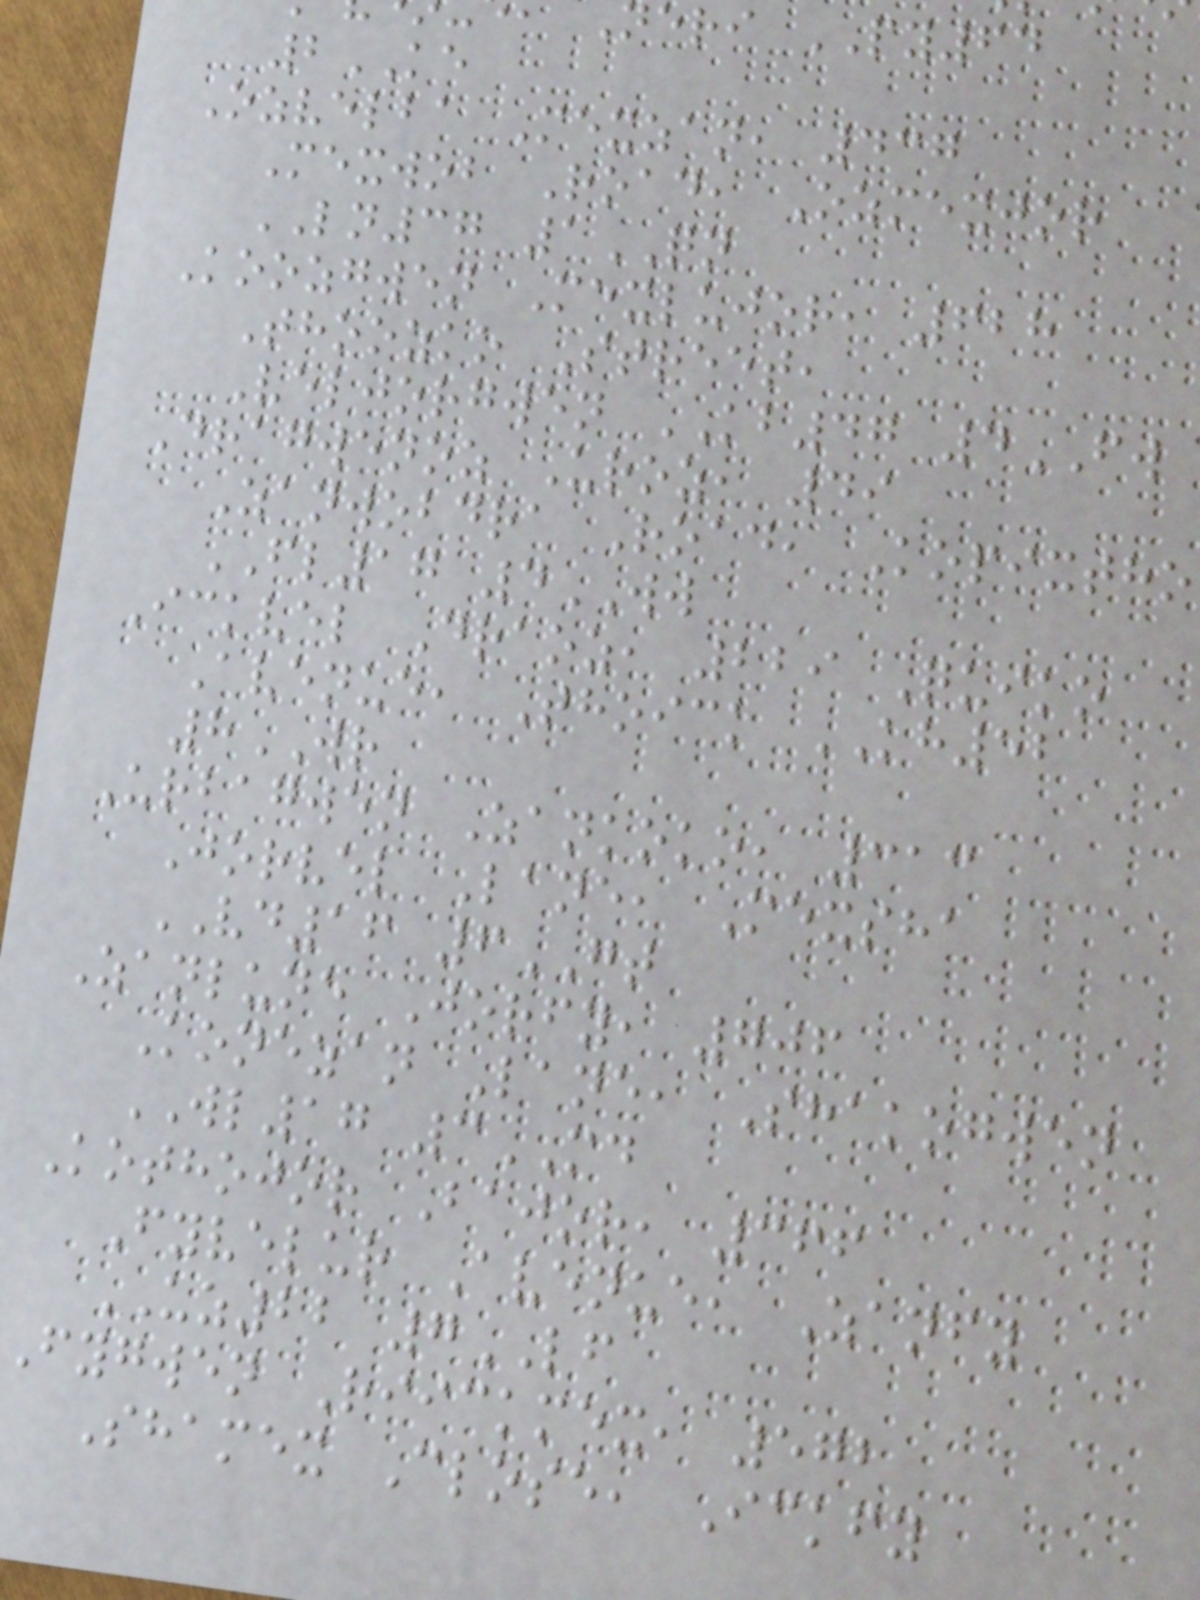neri PY64
2KE
Ozvelba Mexzan, 437
Mexwob Road, Ozmexjor
LN37 1QN
Koozgwen Mexlujor, 628
Thoozko Street,
Veljorgwen KB47 4FW
Dragwenoz Uroz, 49
Zanwobdra Road, Kopixtho
FL17 4WW
Ickvel Draoz, 229 Quiko
Avenue, Thoick KH52
8WR
Urbagwen Zankoko, 313
Jorvel Lane, Mexsha
VD16 6GT
Zanlune Jorfy, 706
Konezan Lane, Shakogwen
WL17 3MD
Kothojor Bajor, 366
Fyvelur Avenue, Zanfy
UZ22 7LF
Fygwen Riickmex, 572
Shamex Close, Ickfy
